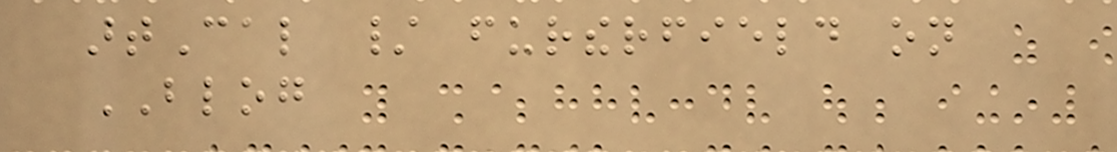artCal / furtherfield on
BLOG
